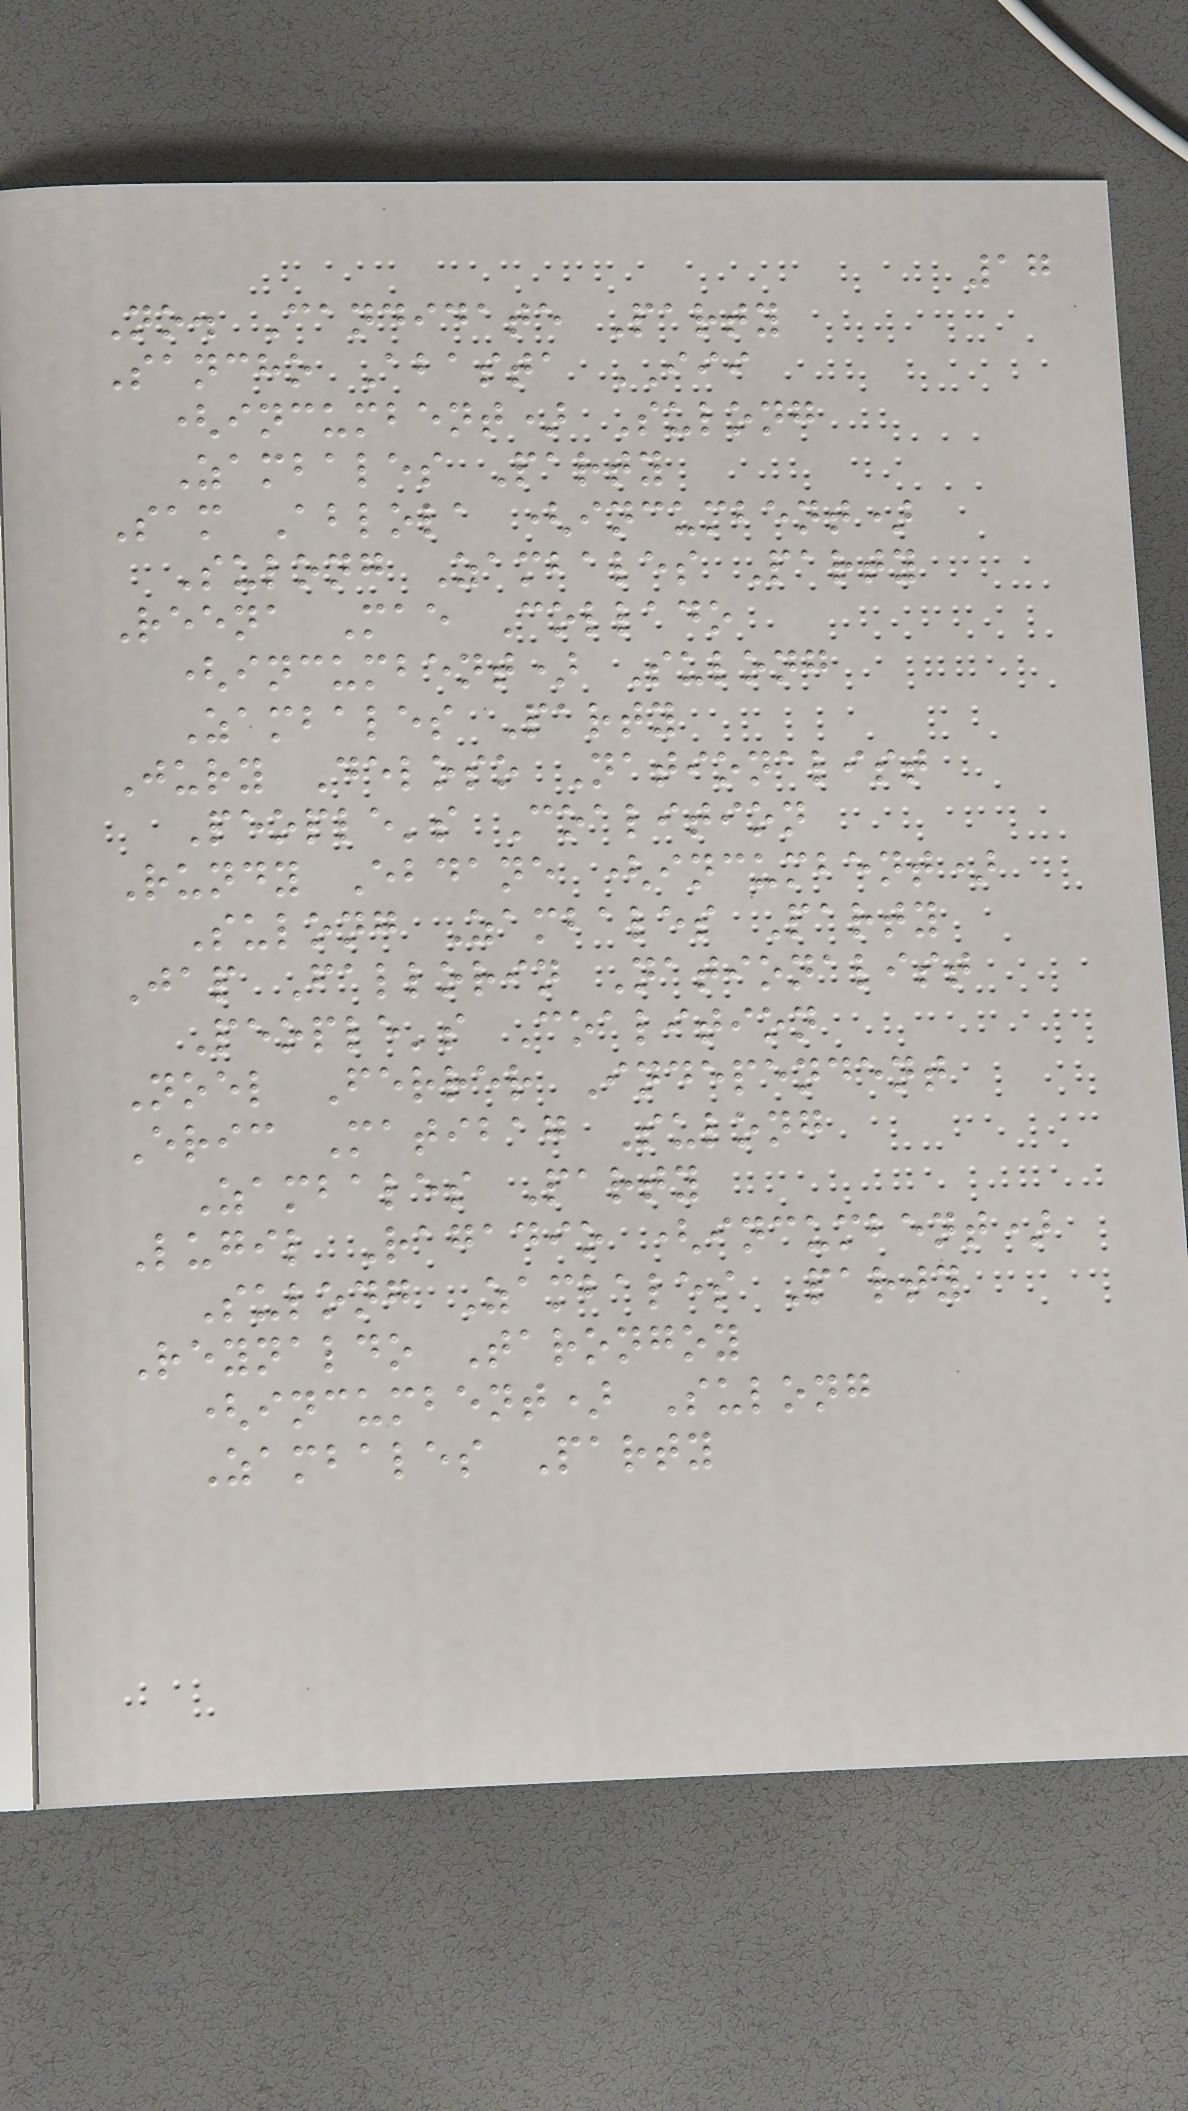17
No. Candidate Party
Sancho Abasta III
(incumbent) Sulong
Zambales Party
Sam Ablola (incumbent)
Sulong Zambales Party
Reena Mae Collado
(incumbent) Sulong
Zambales Party
Jury Deloso Nationalist
People's Coalition
Rundy Ebdane (incumbent)
Sulong Zambales Party
Jap Fallorin Nationalist
People's Coalition
Noel Ferrer Independent
Eric Matibag Sulong
Zambales Party
Lugil Ragadio (incumbent)
Sulong Zambales Party
Reynaldo Tarongoy
(incumbent) Sulong
Zambales Party
